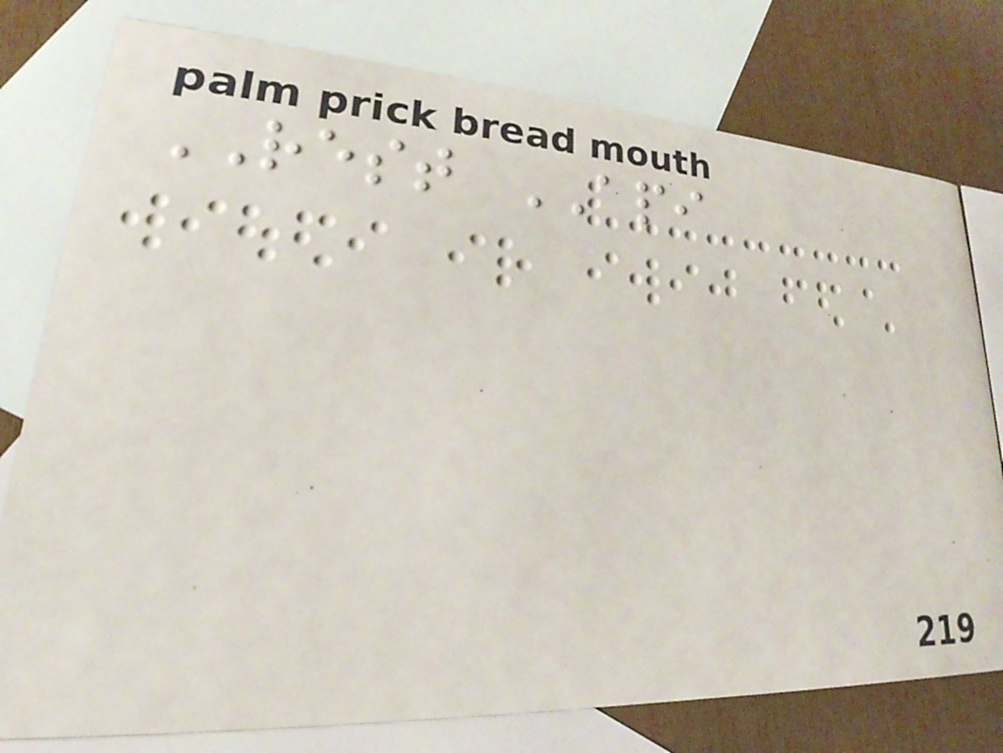REST API
